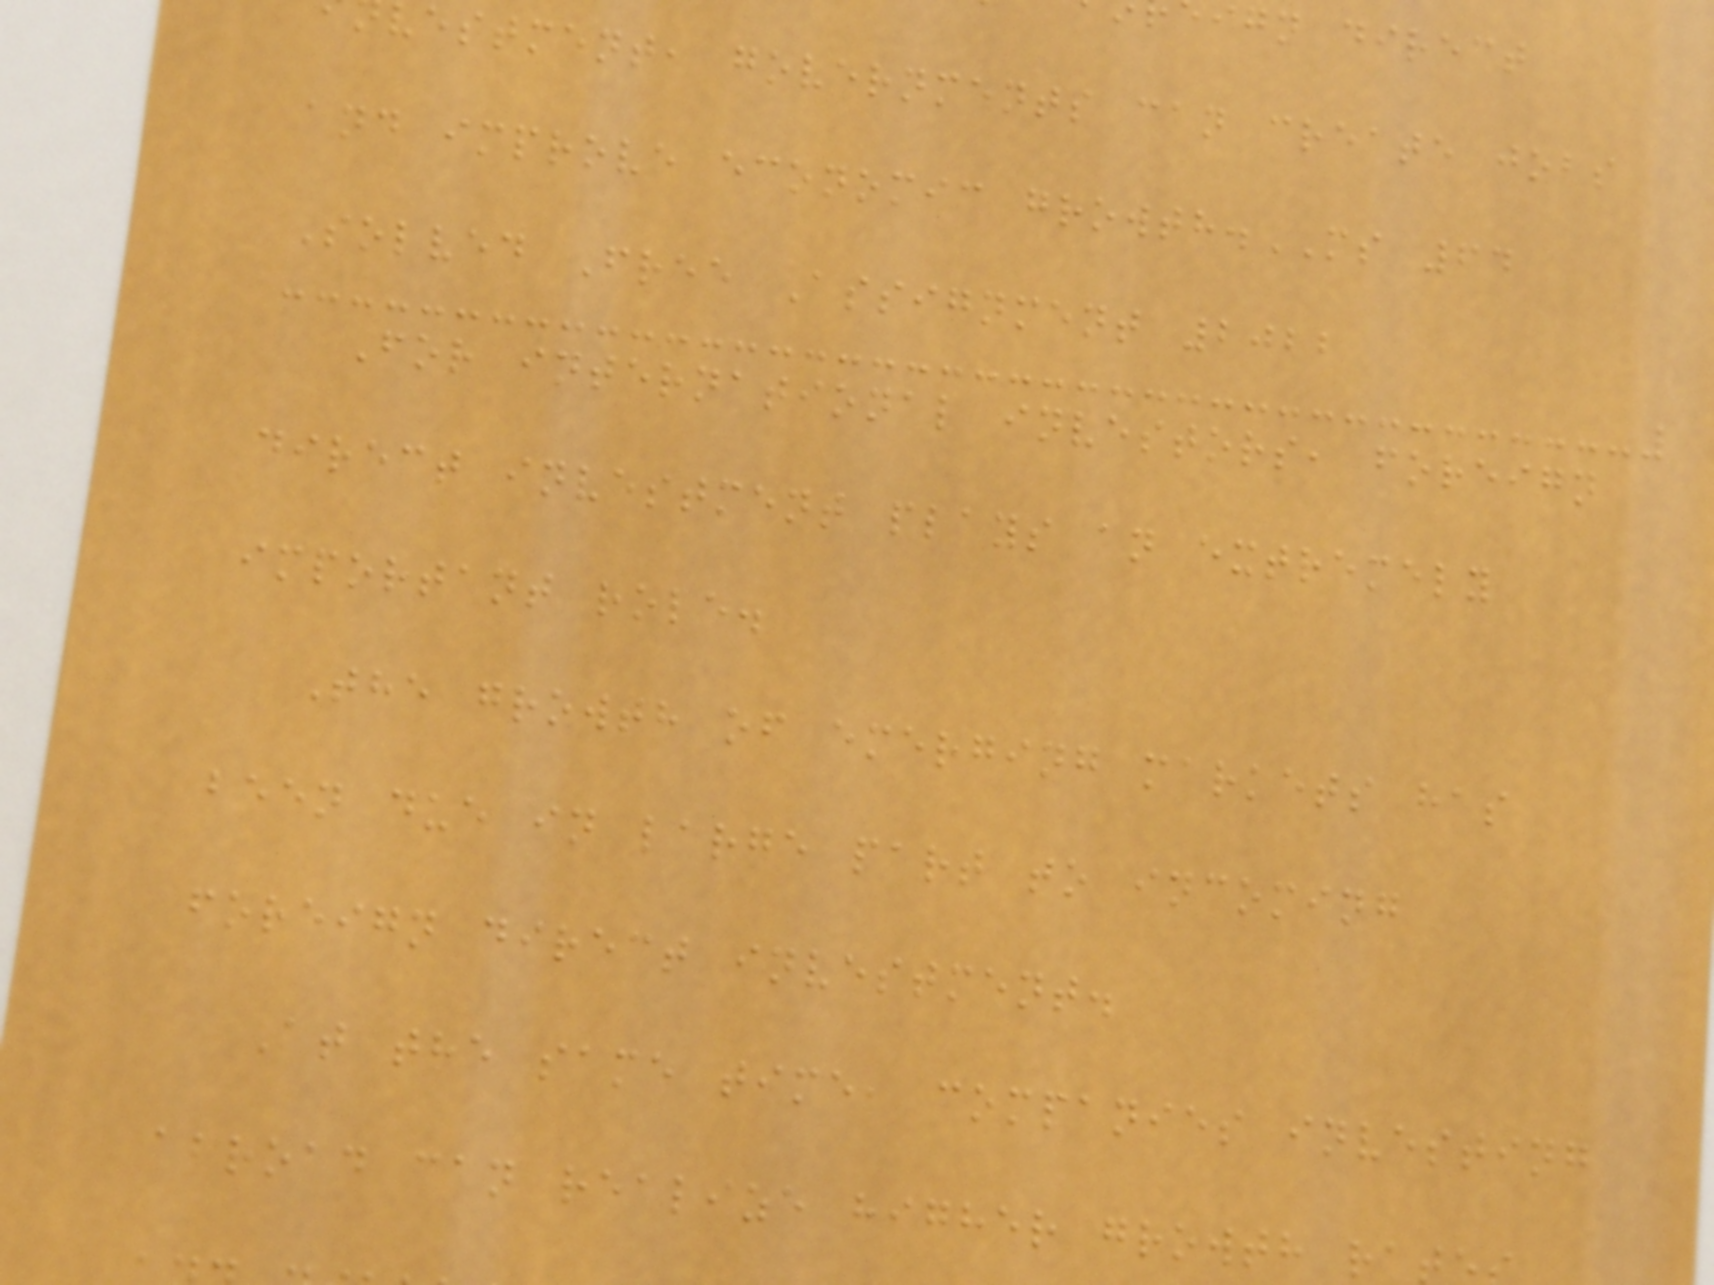ign direct
vestment, governments can create jobs
and improve economic growth.MS 64
Solved Free Assignment 2022
For international investors, foreign
direct investment plays an extremely
important role.
The growth of emerging markets has
been due in large part to incoming
foreign direct investment.
At the same time, companies investing
abroad can realize higher growth ra
